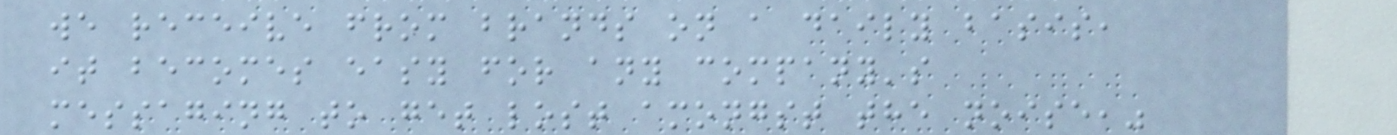we receive from brands on a daily basis,
it becomes easy for any company's
messaging to get lost amongst the noise,"
